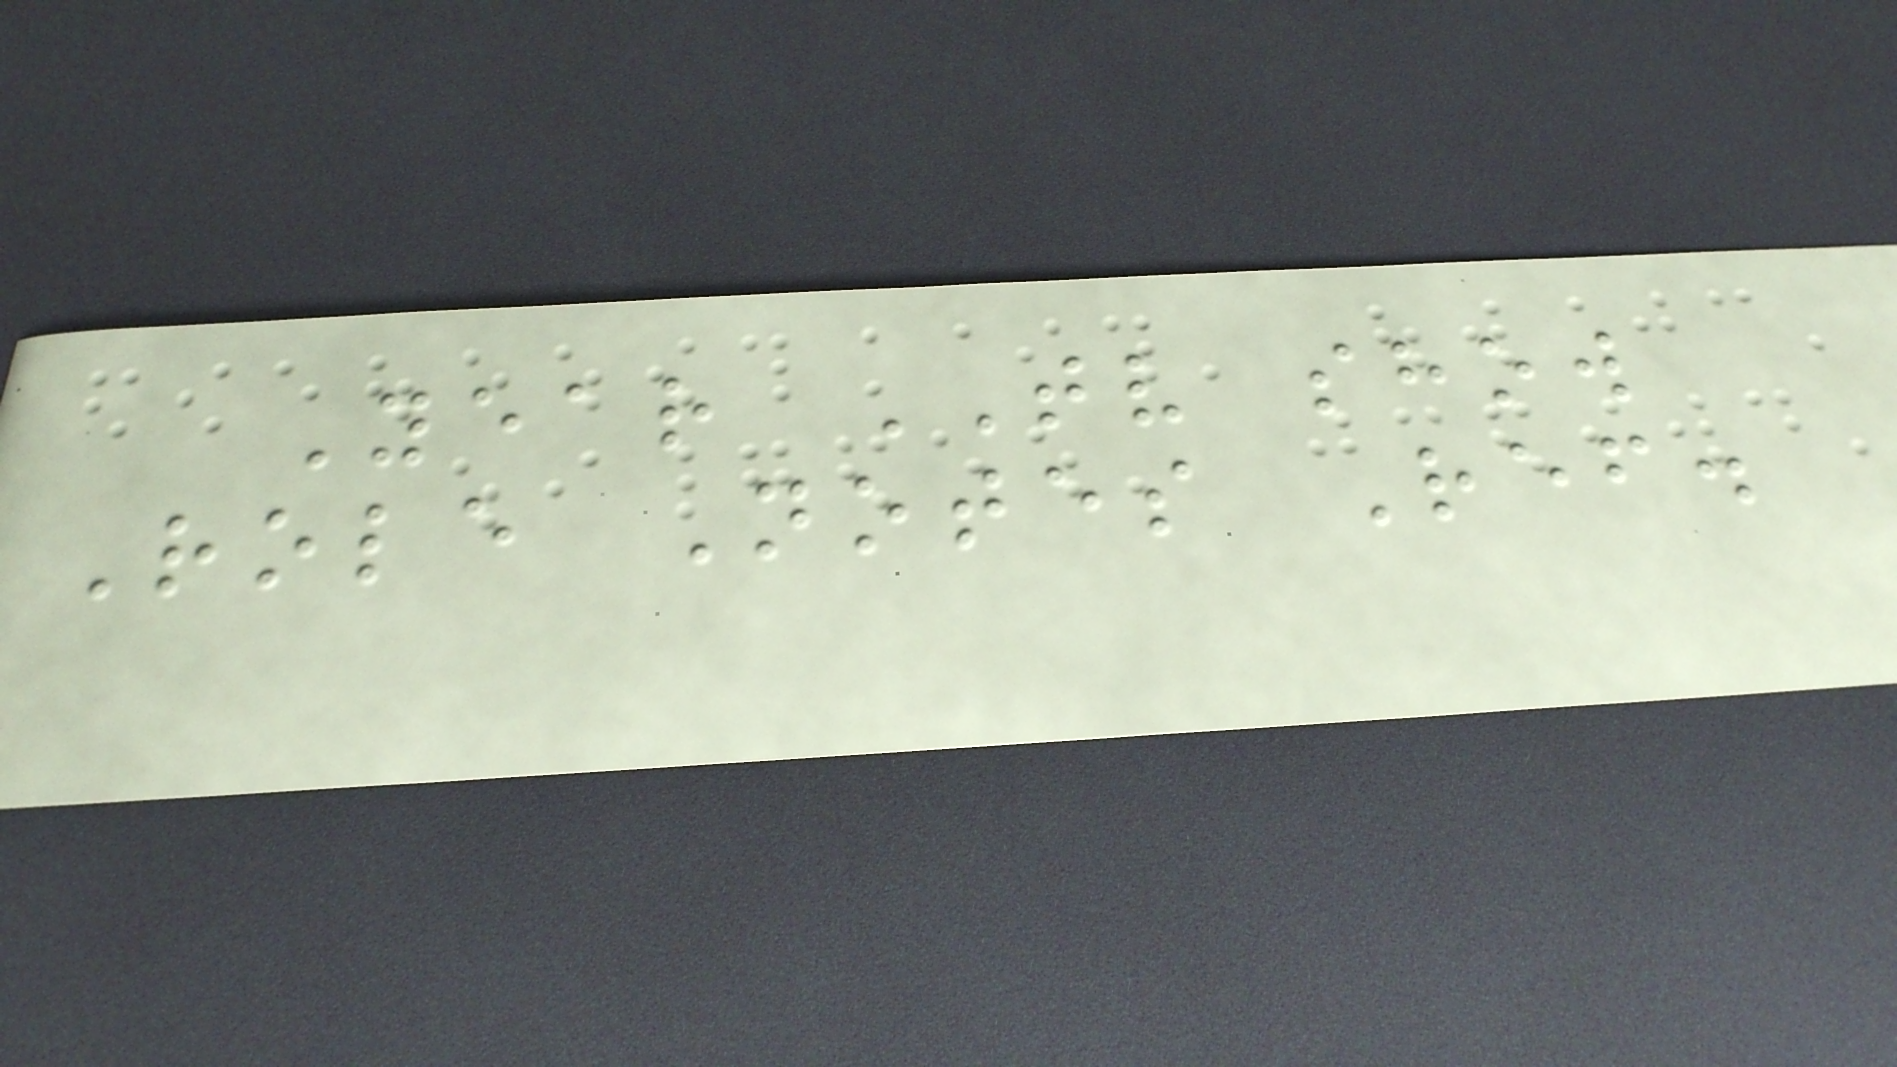Year TV show
Role Notes Ref.
